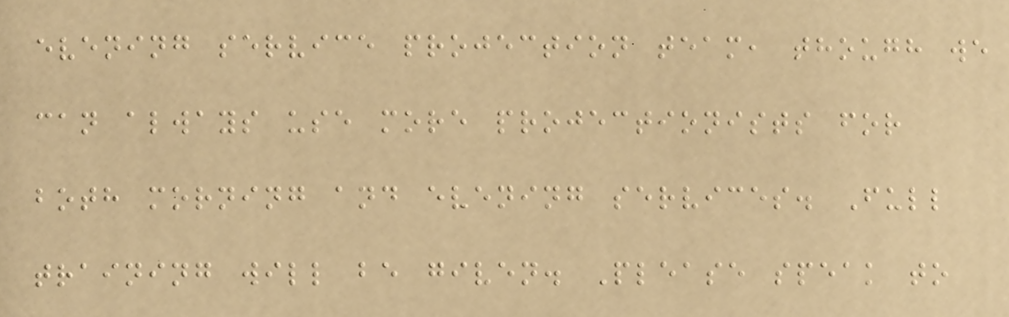evening service projection team, though we
can always use more projectionists for
both morning and evening services. Full
training will be given. Please speak to
